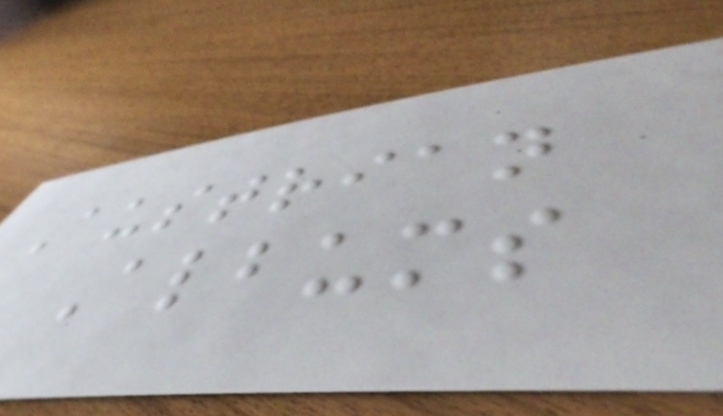Austrian
Albums
